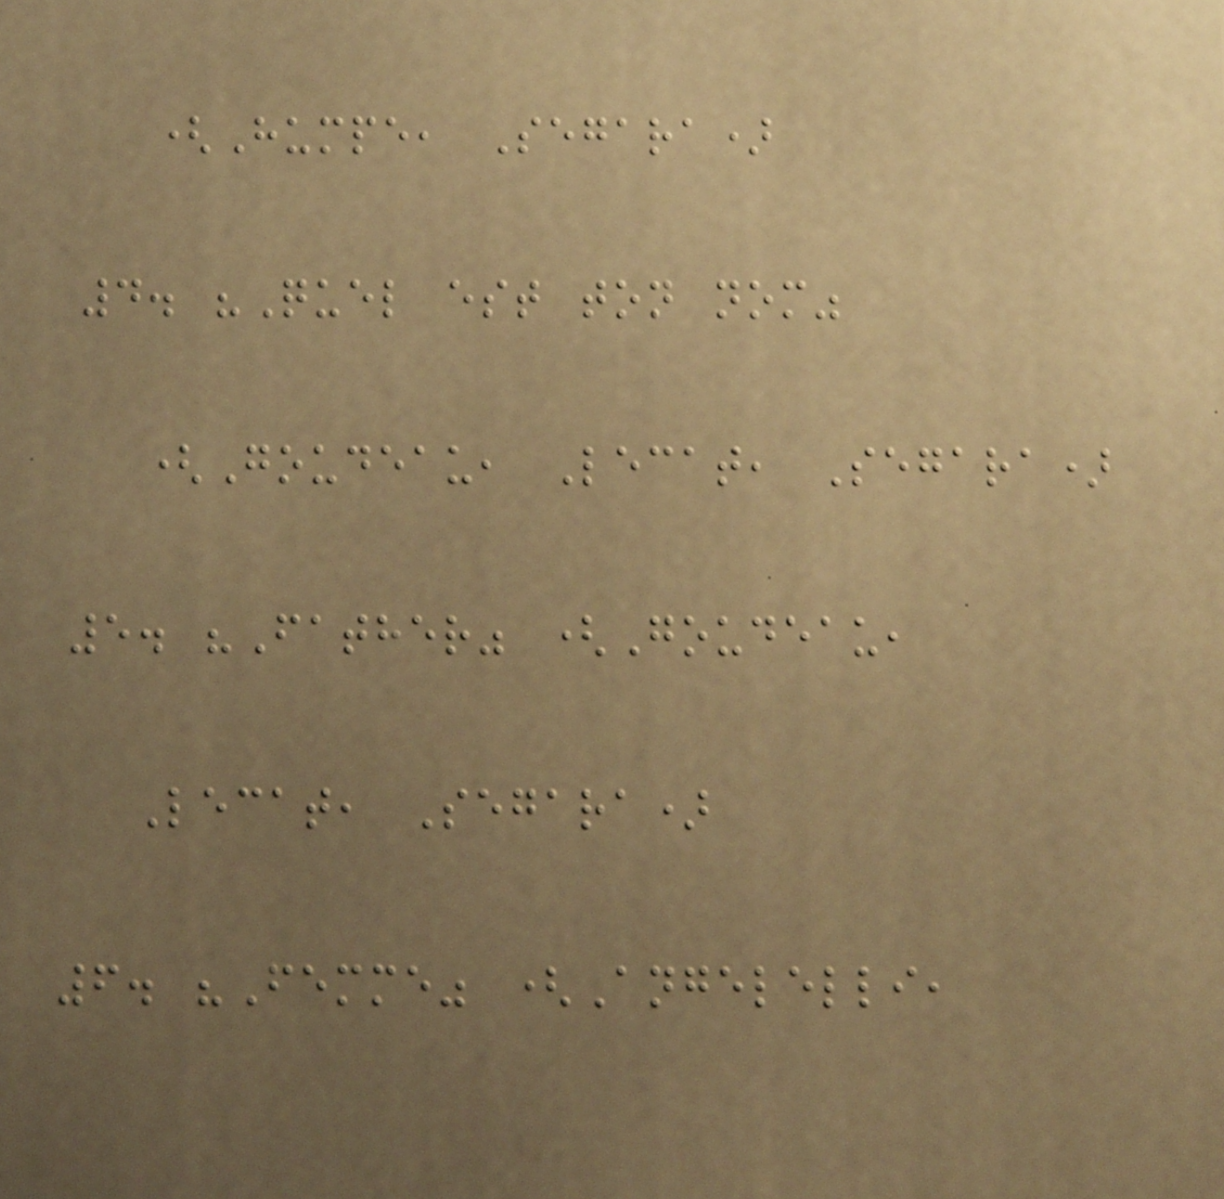(Humpe, Segara)
4. "Quel est ton nom"
(Goudeau, Lecat, Segara)
5. "Father" (Goudeau,
Lecat, Segara)
6. "Femme" (Angelelli,
